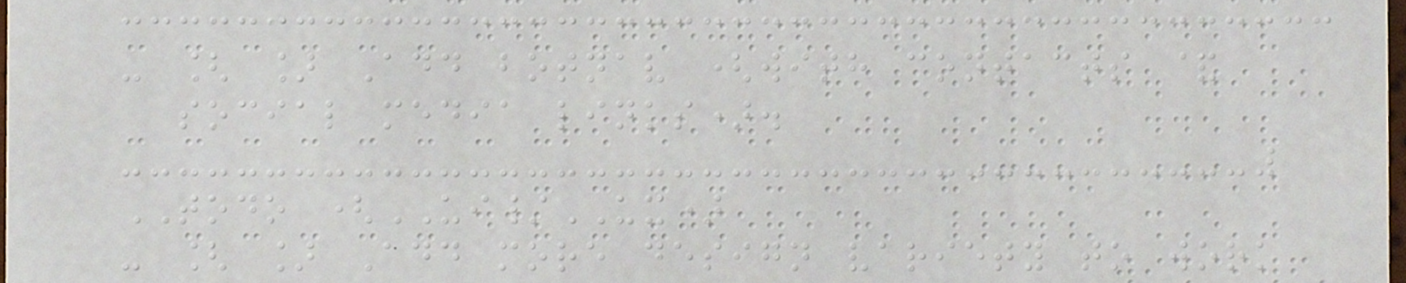- [ ] Add botnav (with contacts &
social media links).
TODO (UI/UX)
- [ ] Add more design variety to work
